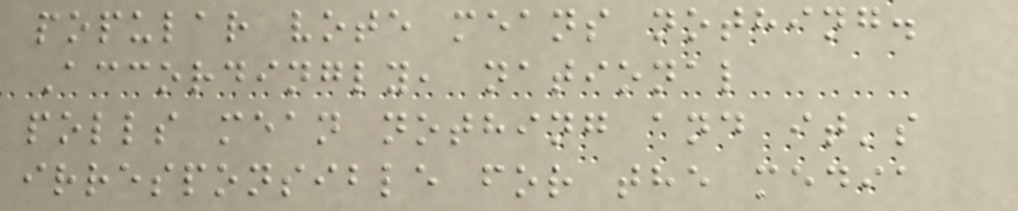popular vote means nothing.
Accordingly, national
polls mean nothing and it's
irresponsible for the media
